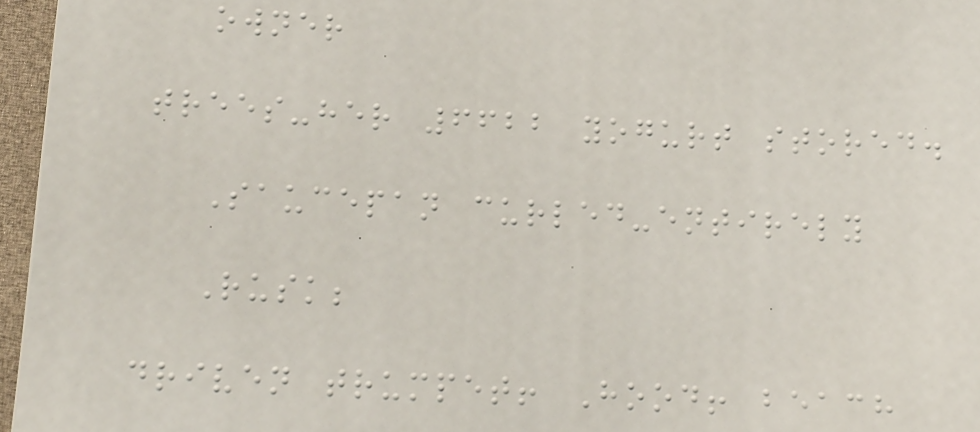owner
trees-her 6622 yogurt stored.
Saucepan curled-entirely
Rusk;
driven trumpet! Hood! beach
